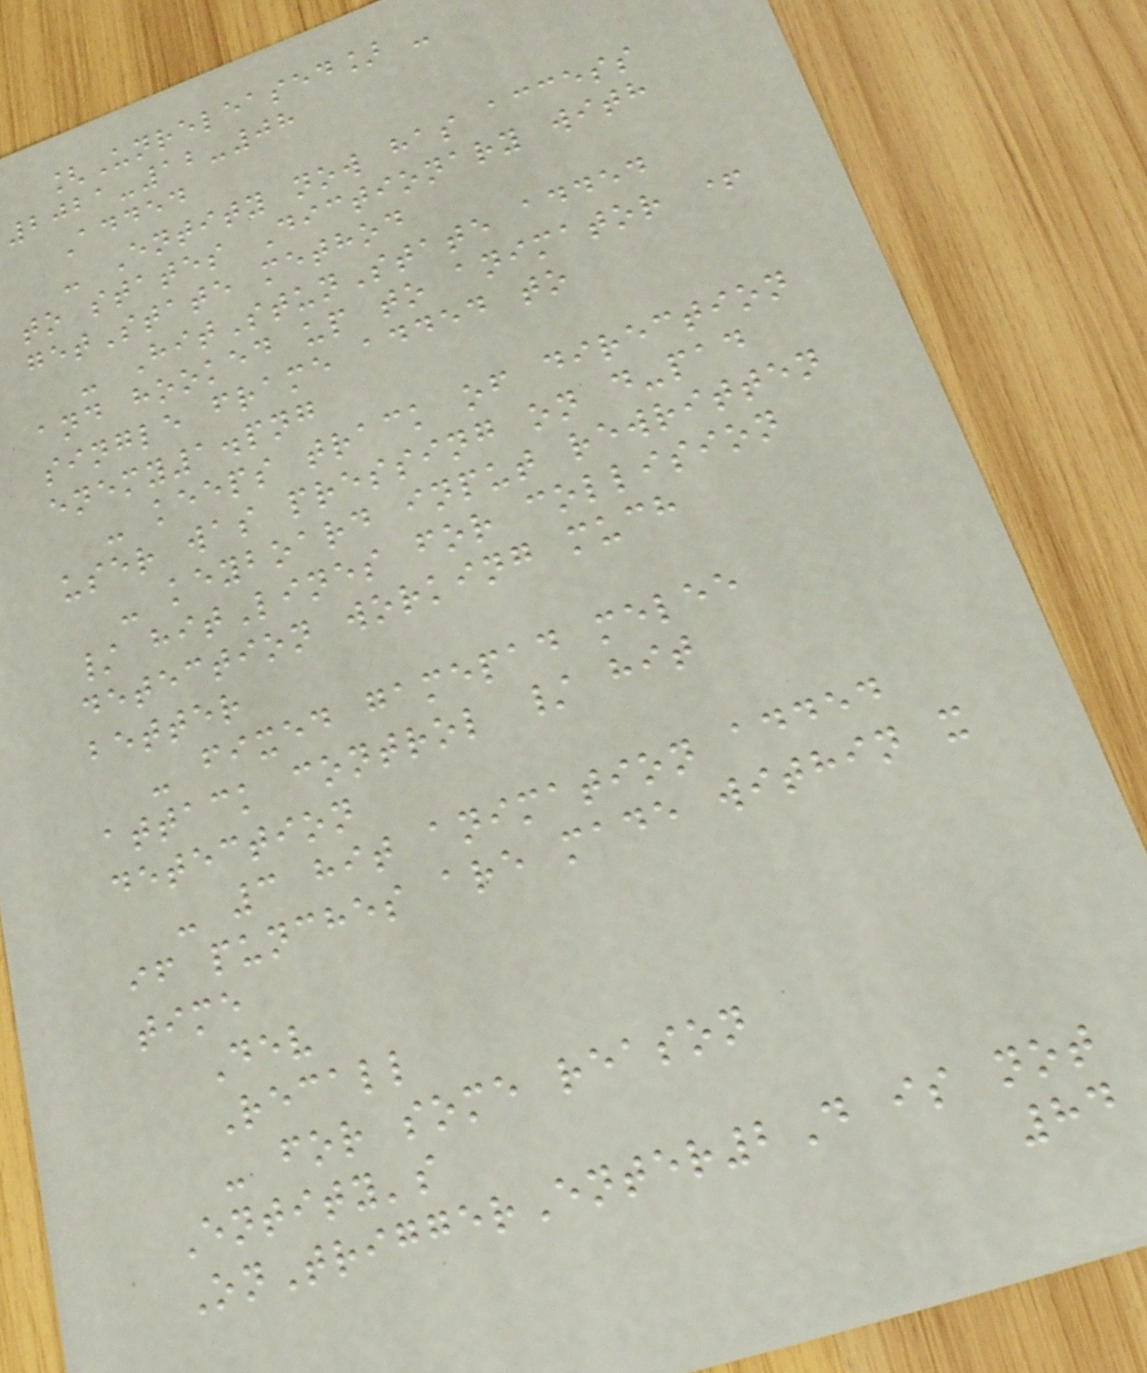[Unreleased] -
2021-12-08
Added
- Entity now has access
to states Dictionary with
getState method
- HitStunState added
and hooked up to animator +
single frame added to
enemy1.png
- keeps track of direction
user was pressing on d-pad
- keyboard input rewritten
/ hitLines for collision
detection working much
better
- fixed gamepad melee
attack control / hit
detection
- 3 hit animation added
if punches are made within x
time
Dev
Recall
- for some reason
Entity's
OnTriggerEnter2D is not
84
